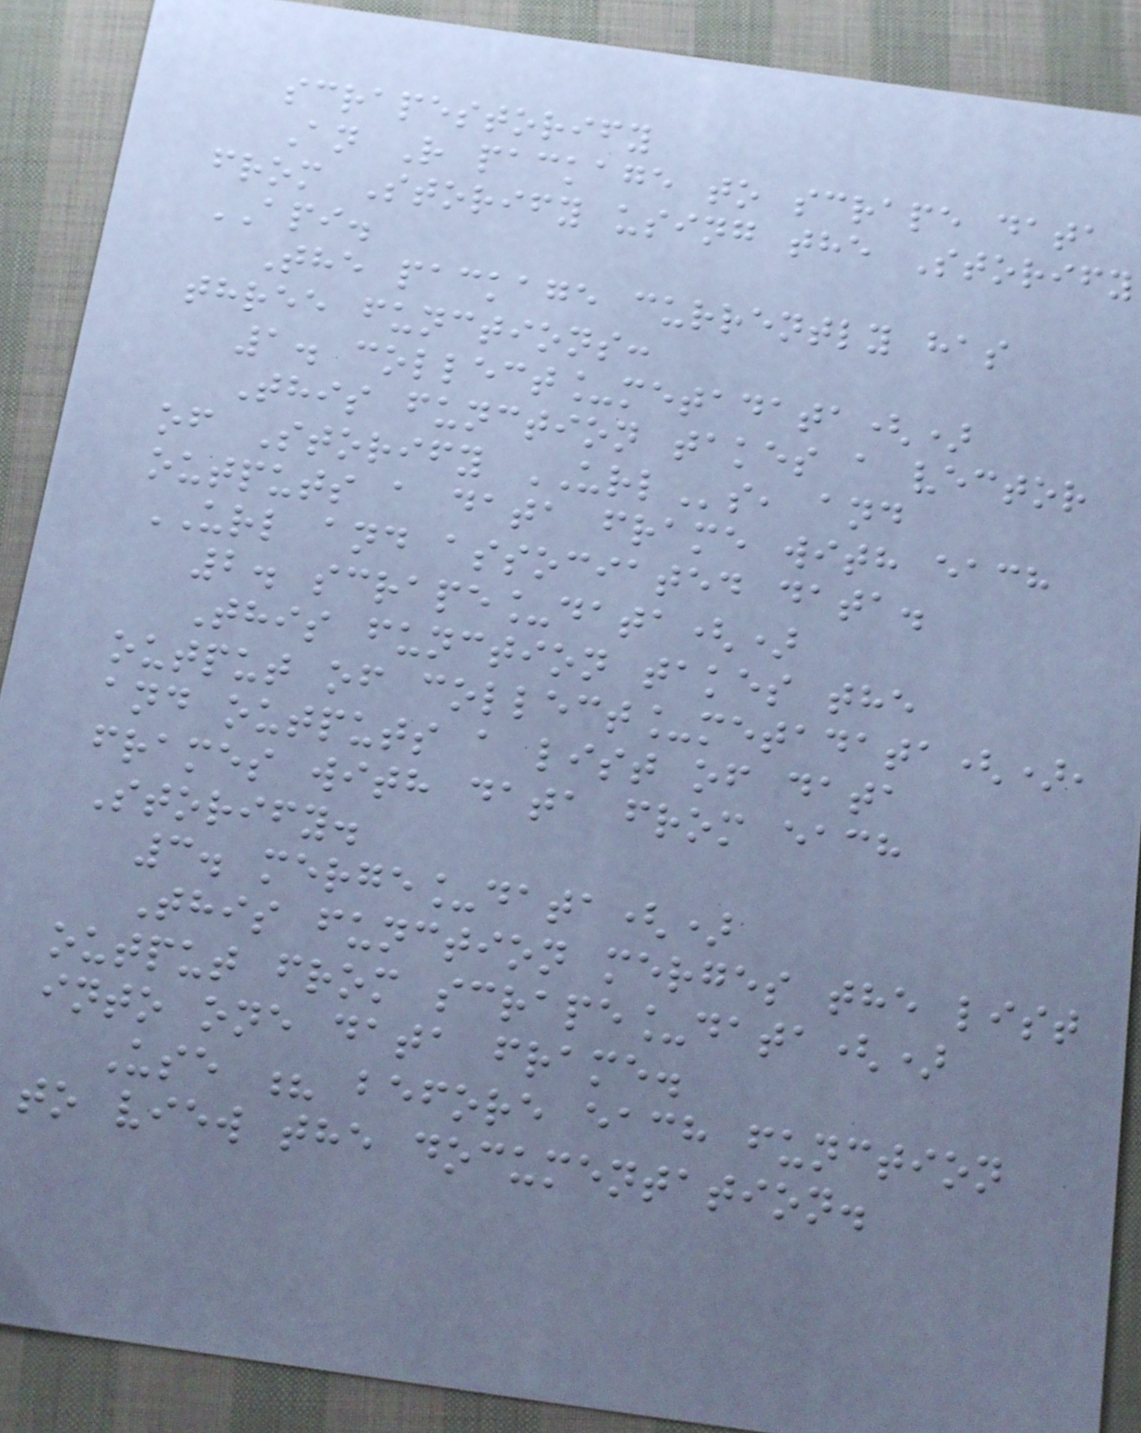scrapestorify
An R package to scrape data
from Storify using the Storify
API.
The package currently has
three functions:
1. collect_metadata()
This function takes a vector
of Storify URLs, and
outputs a data frame with each
URL and associated data.
2. scrape_data()
This function takes the
output of collect_metadata(),
and outputs a list of data
frames with data from each
Storify.
3. merge_data()
This function merges the list
output from scrape_data()
into one data frame.
Use ? before each function
to view the documentation.
